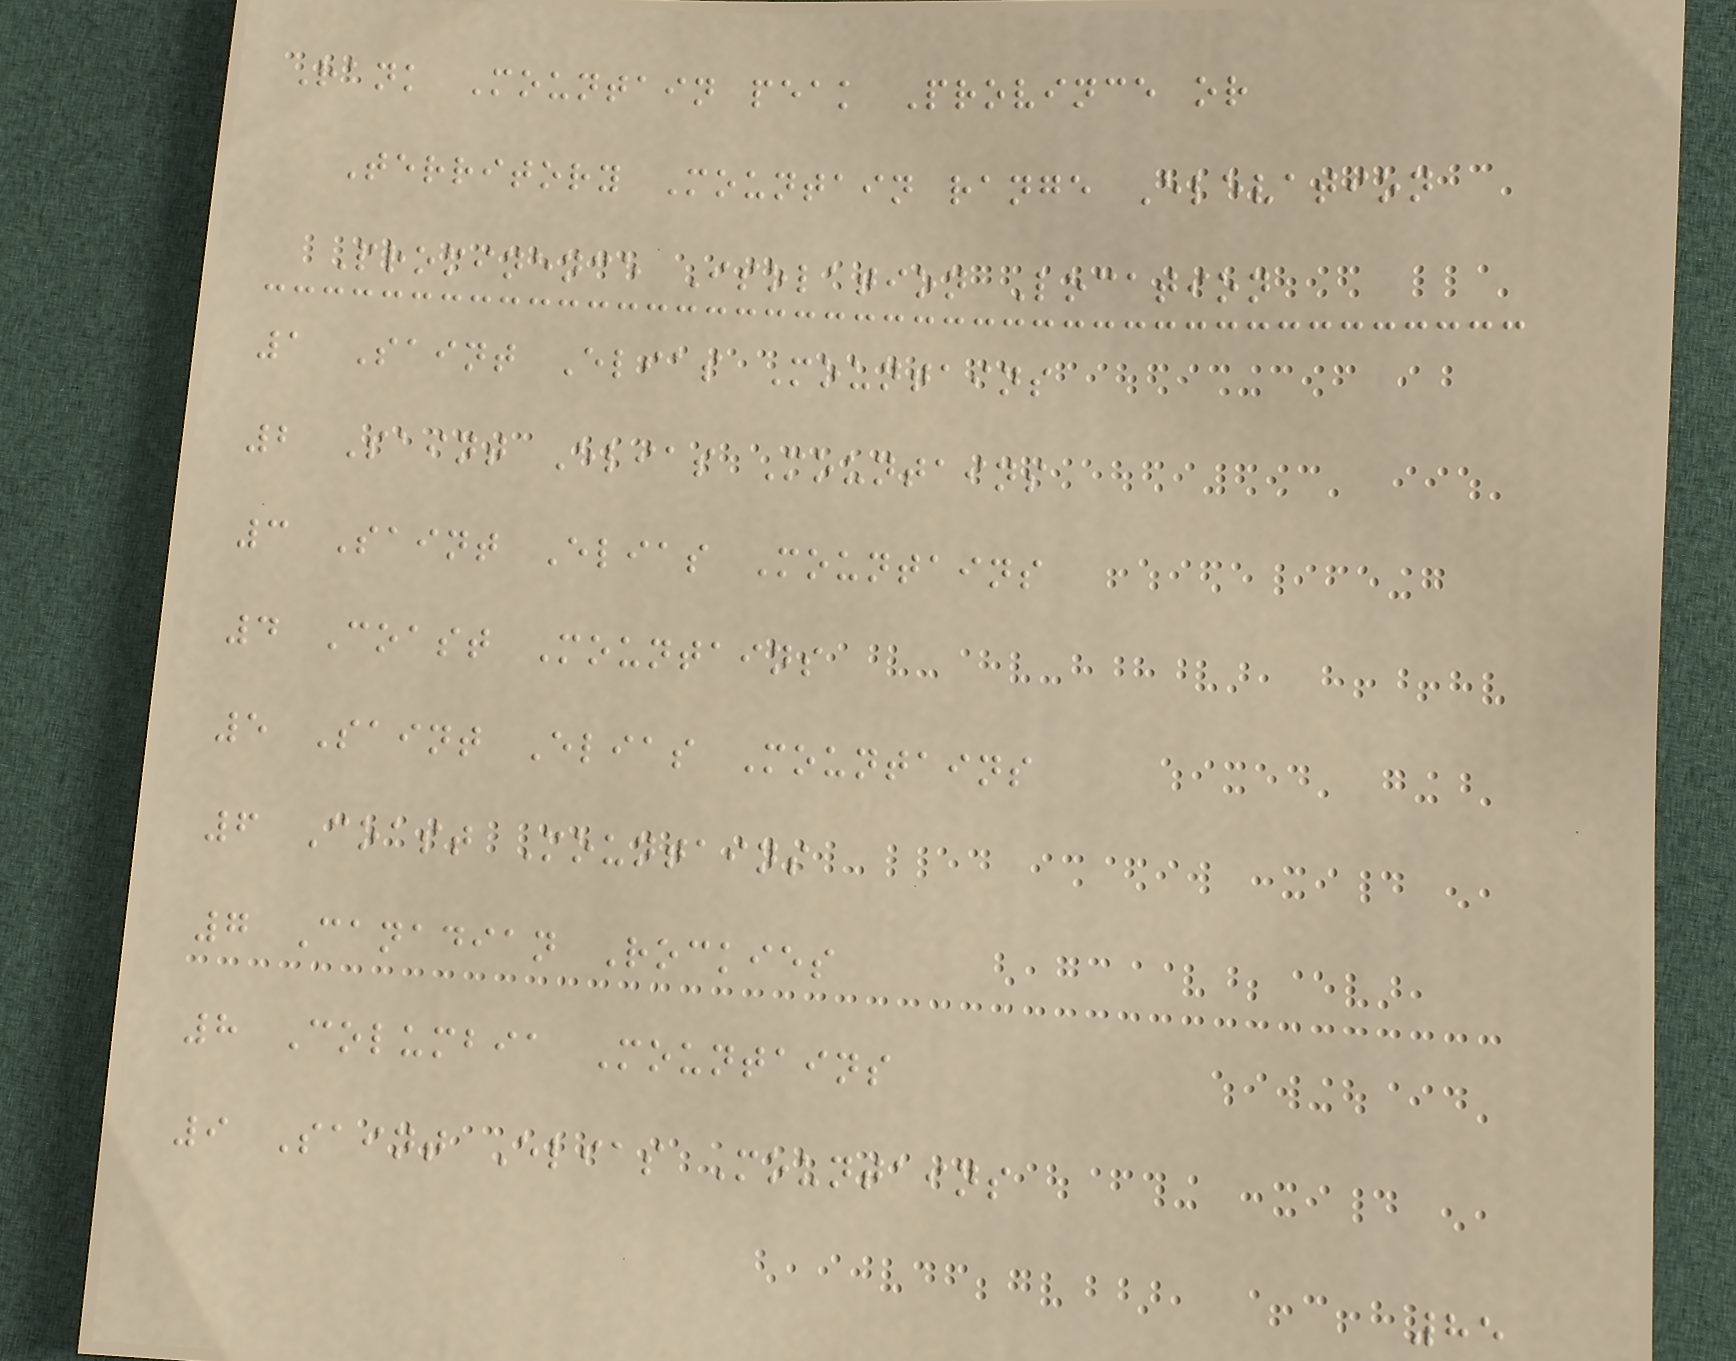Rank Mountain peak Province or
Territory Mountain range Elevation
Prominence Isolation Location
1 Saint Elias Mountains
2 Saint Elias Mountains
3 Saint Elias Mountains
4 Coast Mountains
5 Saint Elias Mountains
6 Coast Mountains
7 Canadian Rockies
8 Columbia Mountains
9 Saint Elias Mountains
85
